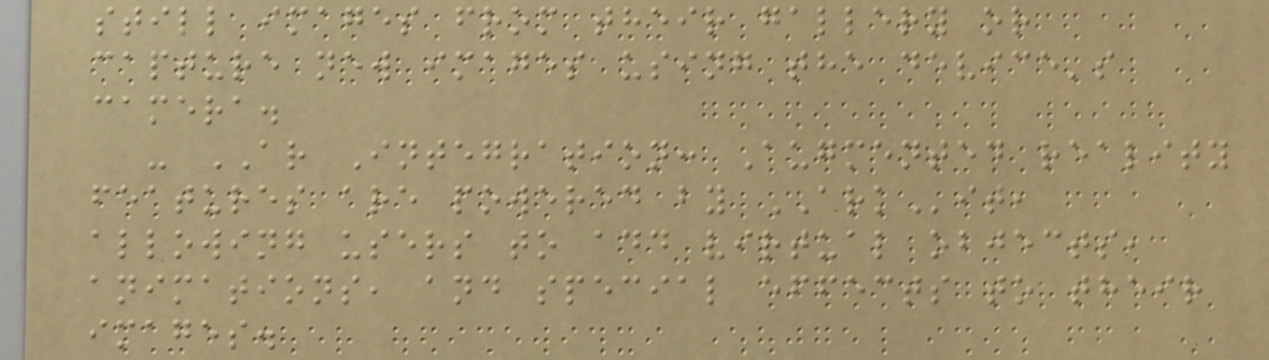still images from their gallery or
capture new images using the device's
camera.
- AR Integration: Augmented reality
features are powered by ARKit,
allowing users to add virtual objects,
animations, and special effects to their
images.
